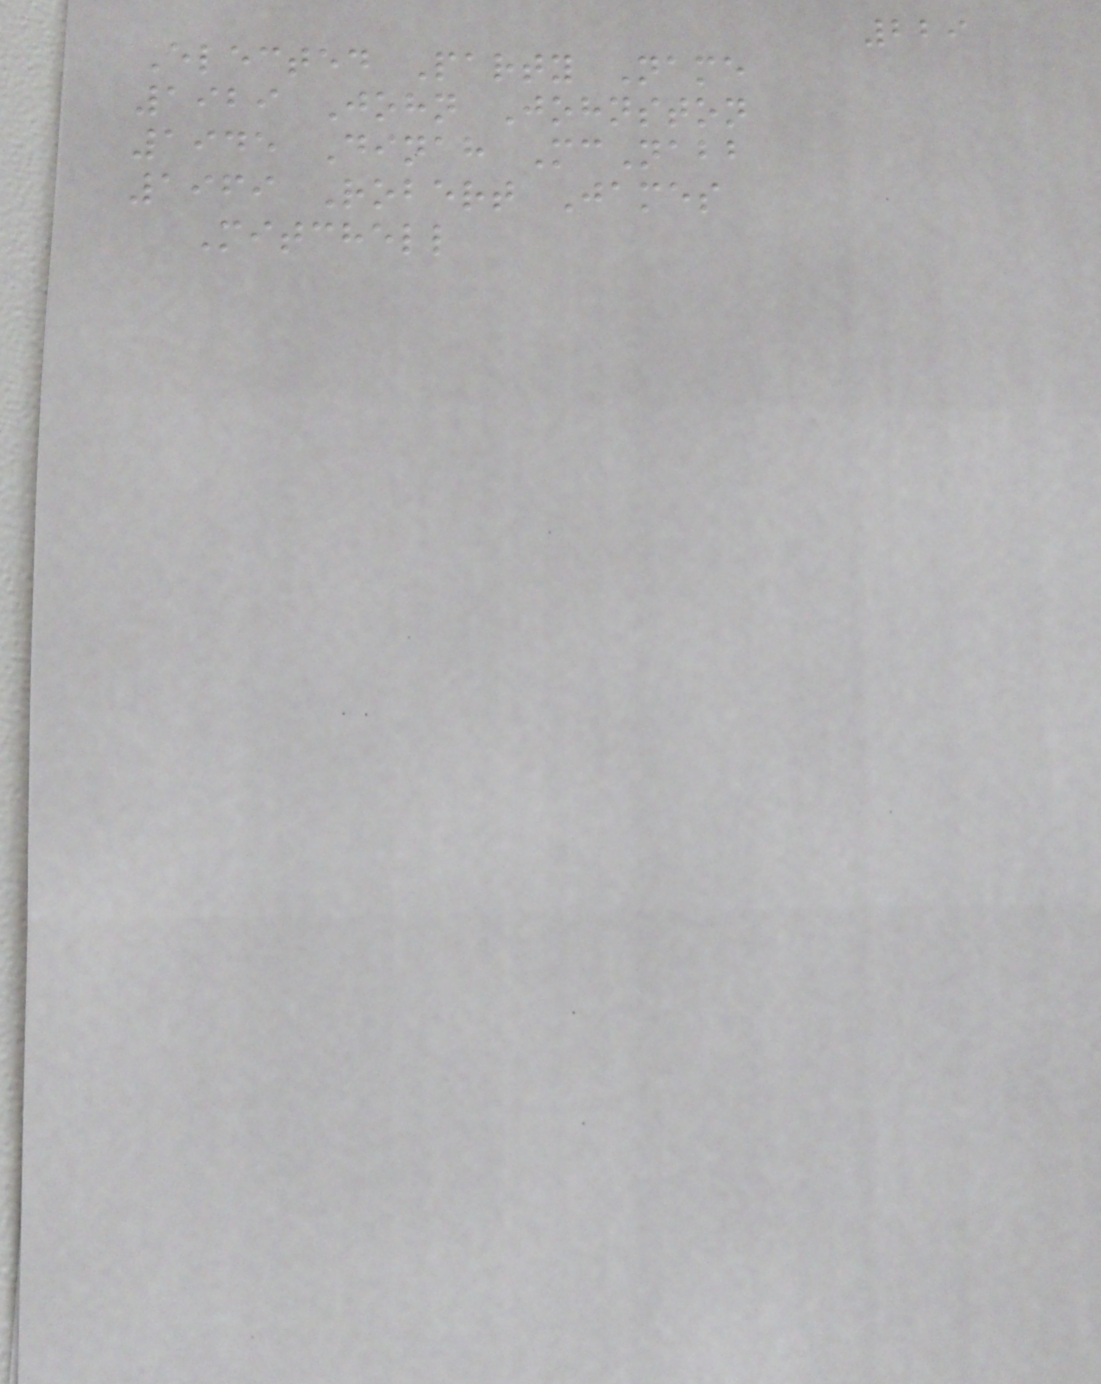229
Elected Party Name
1929 John Johnston
1945 Dinah McNabb
1969 Robert James
Mitchell
